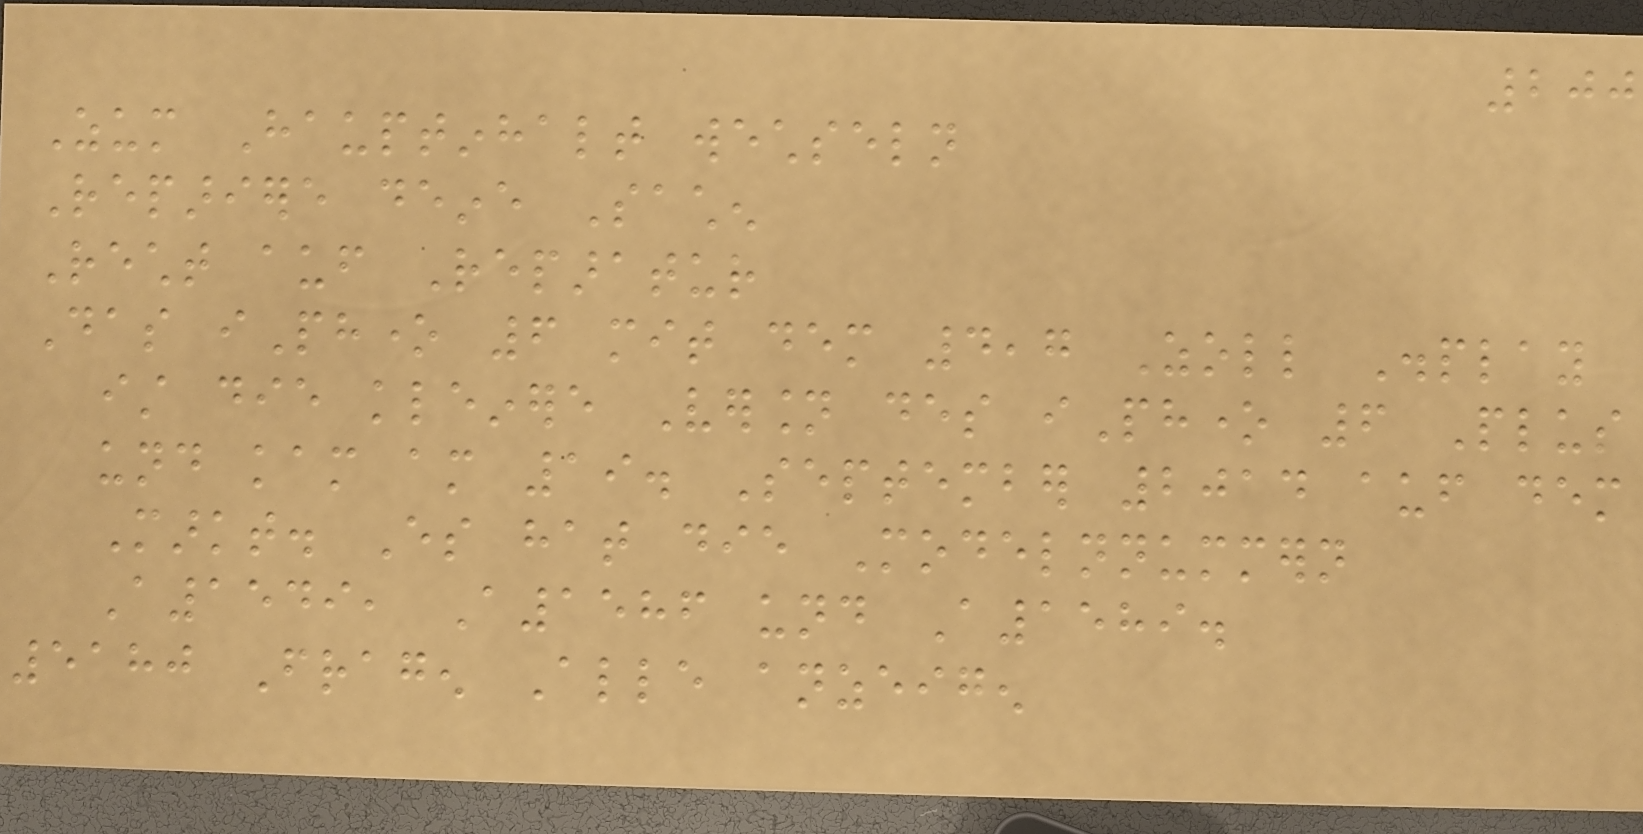200
Zum Hauptinhalt wechseln
Repariere deine Sachen
Recht auf Reparatur
Das iPhone 6 mit dem 4,7 Zoll Display
ist die kleinere Version des iPhone 6 Plus
und kam am 19. September 2014 auf dem
Markt. Es hat die Modelnnummern
A1549, A1586 und A1589.
5180 Fragen Alle anzeigen
